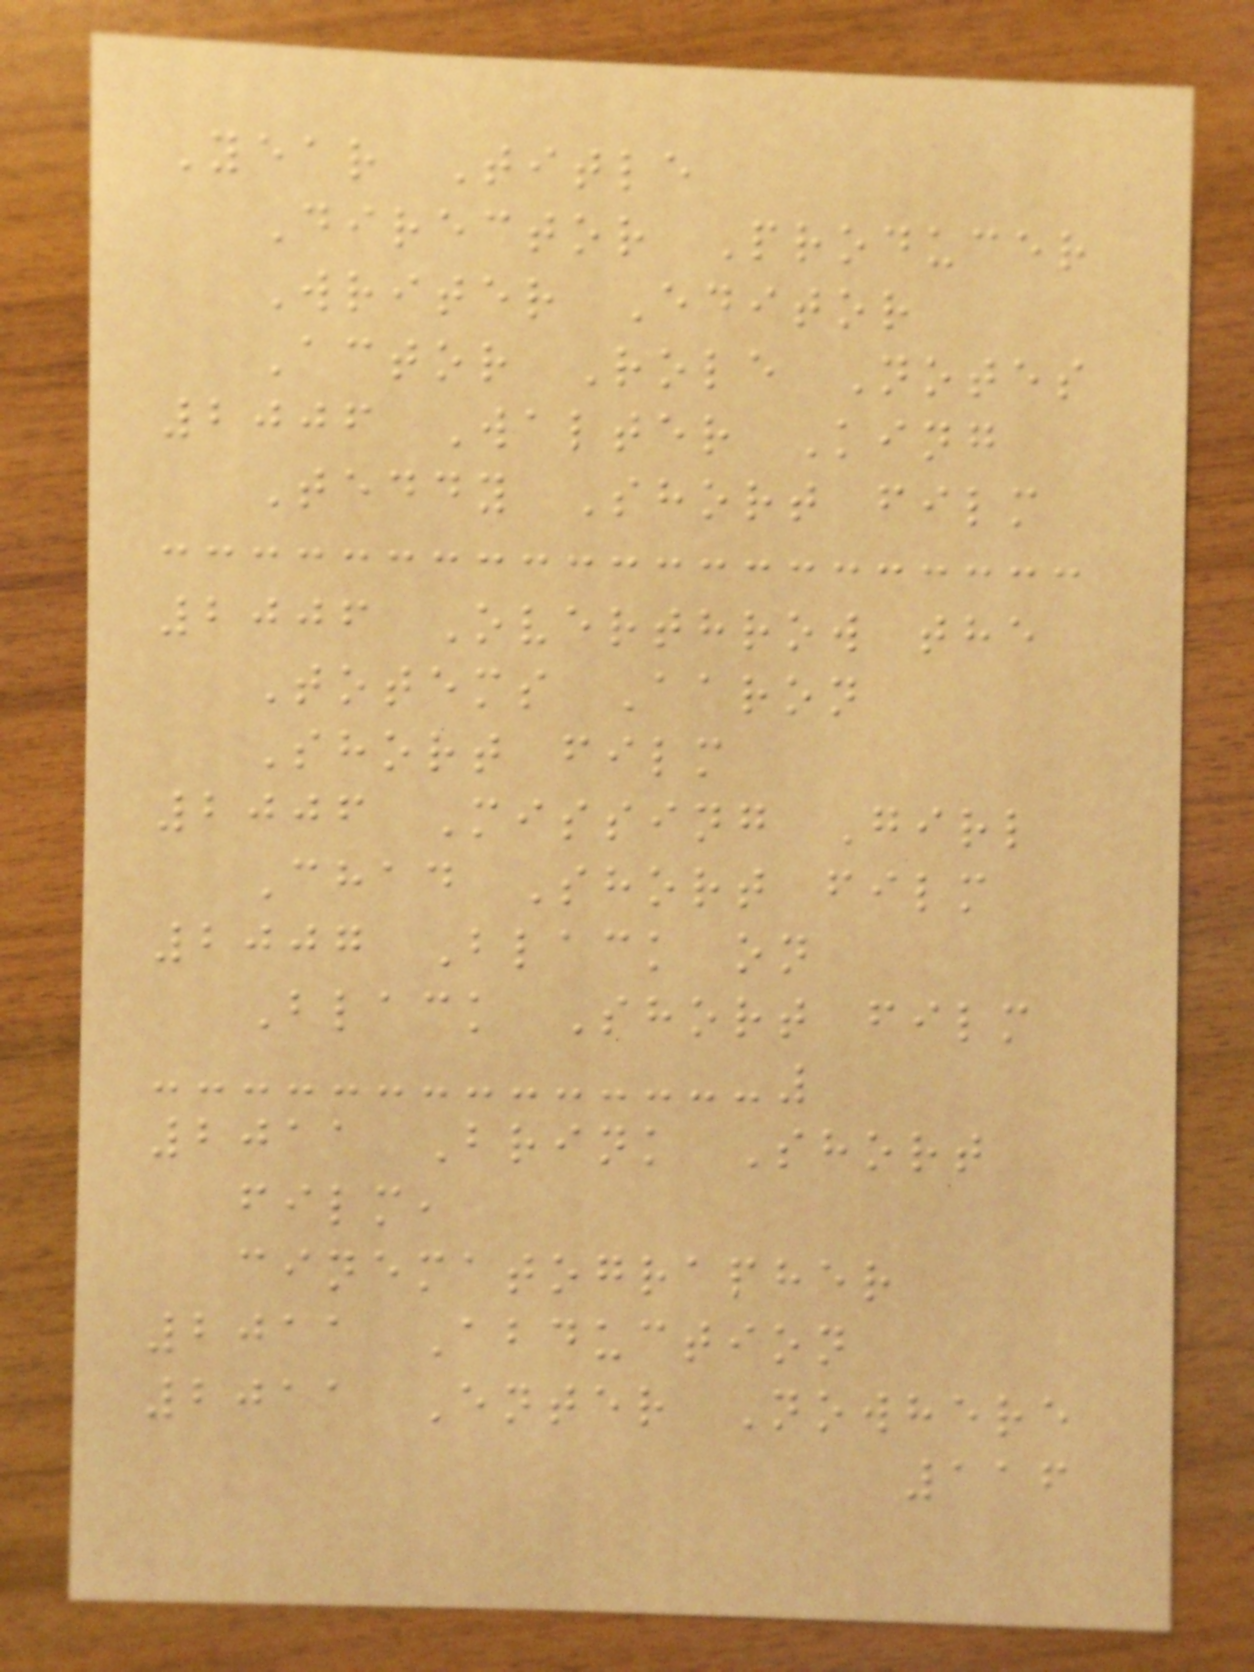Year Title
Director Producer
Writer Editor
Actor Role Notes
2006 Walter King
Teddy Short film
2006 Overthrow the
Totems Aaron
Short film
2006 Missing Girl
Chad Short film
2007 Black on
Black Short film
2011 Brink Short
film,
cinematographer
2011 Abduction
2011 Enter Nowhere
116
